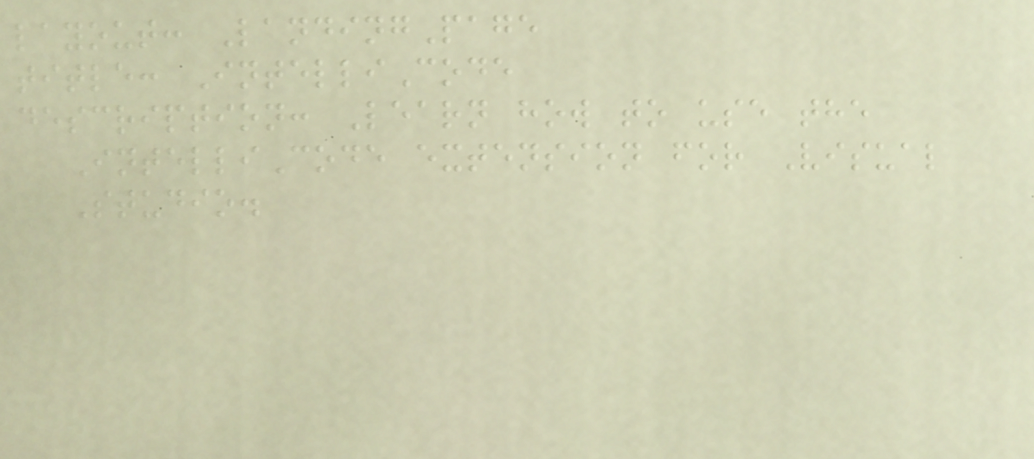layout: LandingPage
title: IntelliCode
description: Learn how to use the
IntelliCode extension for Visual
Studio.
